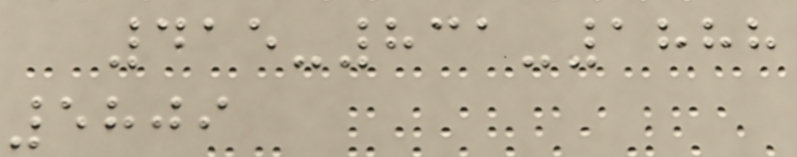415-831-1888
5809
